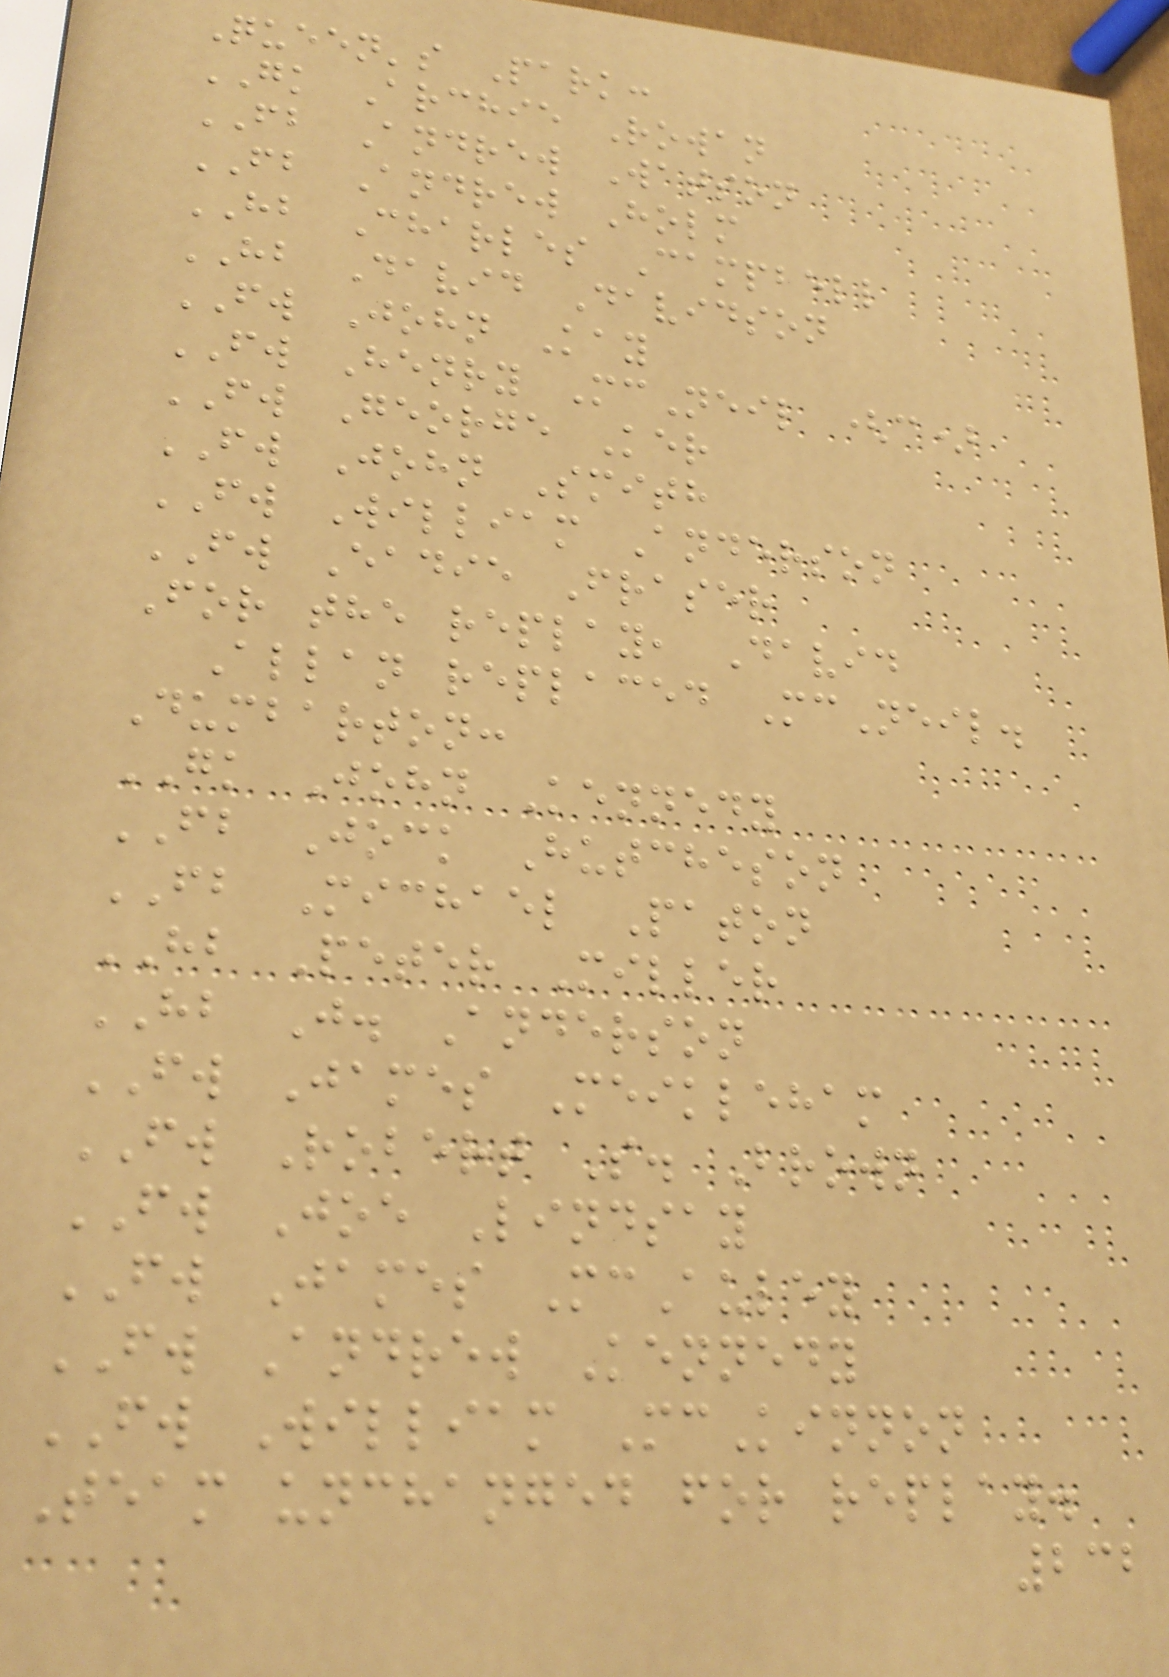Queen's Park:
GK Archie Rowan
FB Andrew Watson
FB Andrew Holm
HB Charles Campbell
HB David Davidson
FW John Kay
FW Henry McNeil (c)
FW George Ker
FW John Smith
FW William Anderson
FW Eadie Fraser
For the replay, David
Allan replaced McNeil.
Dumbarton:
GK John Kennedy
FB Jock Hutcheson
FB Michael Paton
HB Peter Miller
HB J. Anderson
FW James Meikleham
FW Robert S. Brown
FW Joe Lindsay
FW James McAuley
FW Andrew Kennedy
FW William McKinnon
Team unchanged for replay.
232
